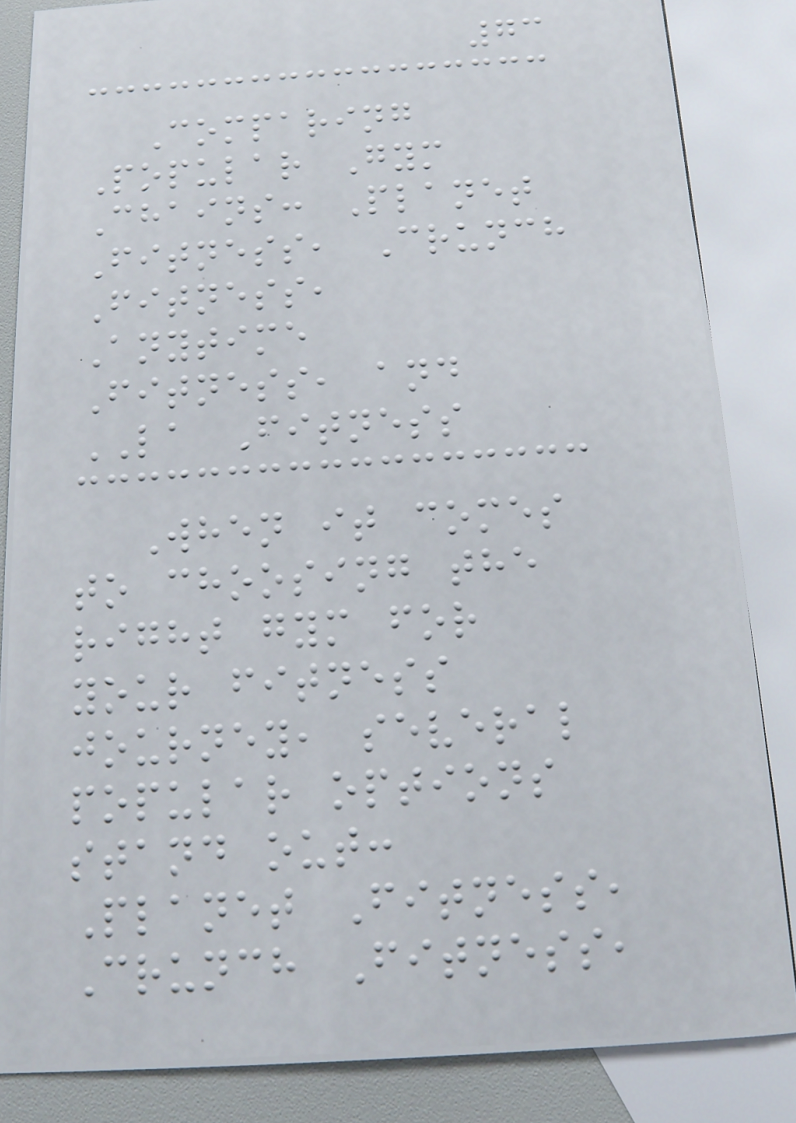73
Comparing
Popular Gym
Chains: Planet
Fitness, Crunch
Fitness,
Anytime
Fitness, and
LA Fitness
When it comes
to choosing the
right gym for
your fitness
journey, several
popular options
stand out:
Planet Fitness,
Crunch Fitness,
